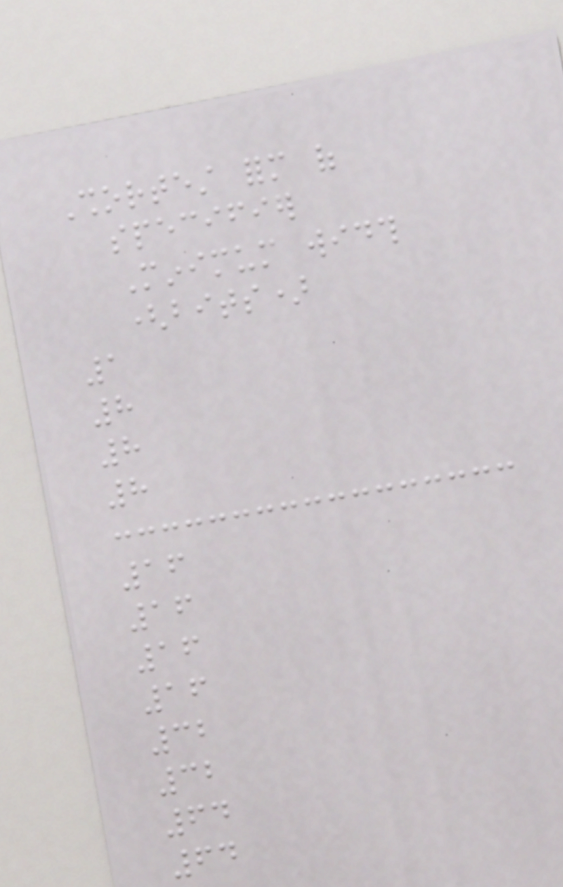Shortest form of
specifier
Minimum width
(bits)
1
8
8
8
16
16
16
16
32
32
64
64
